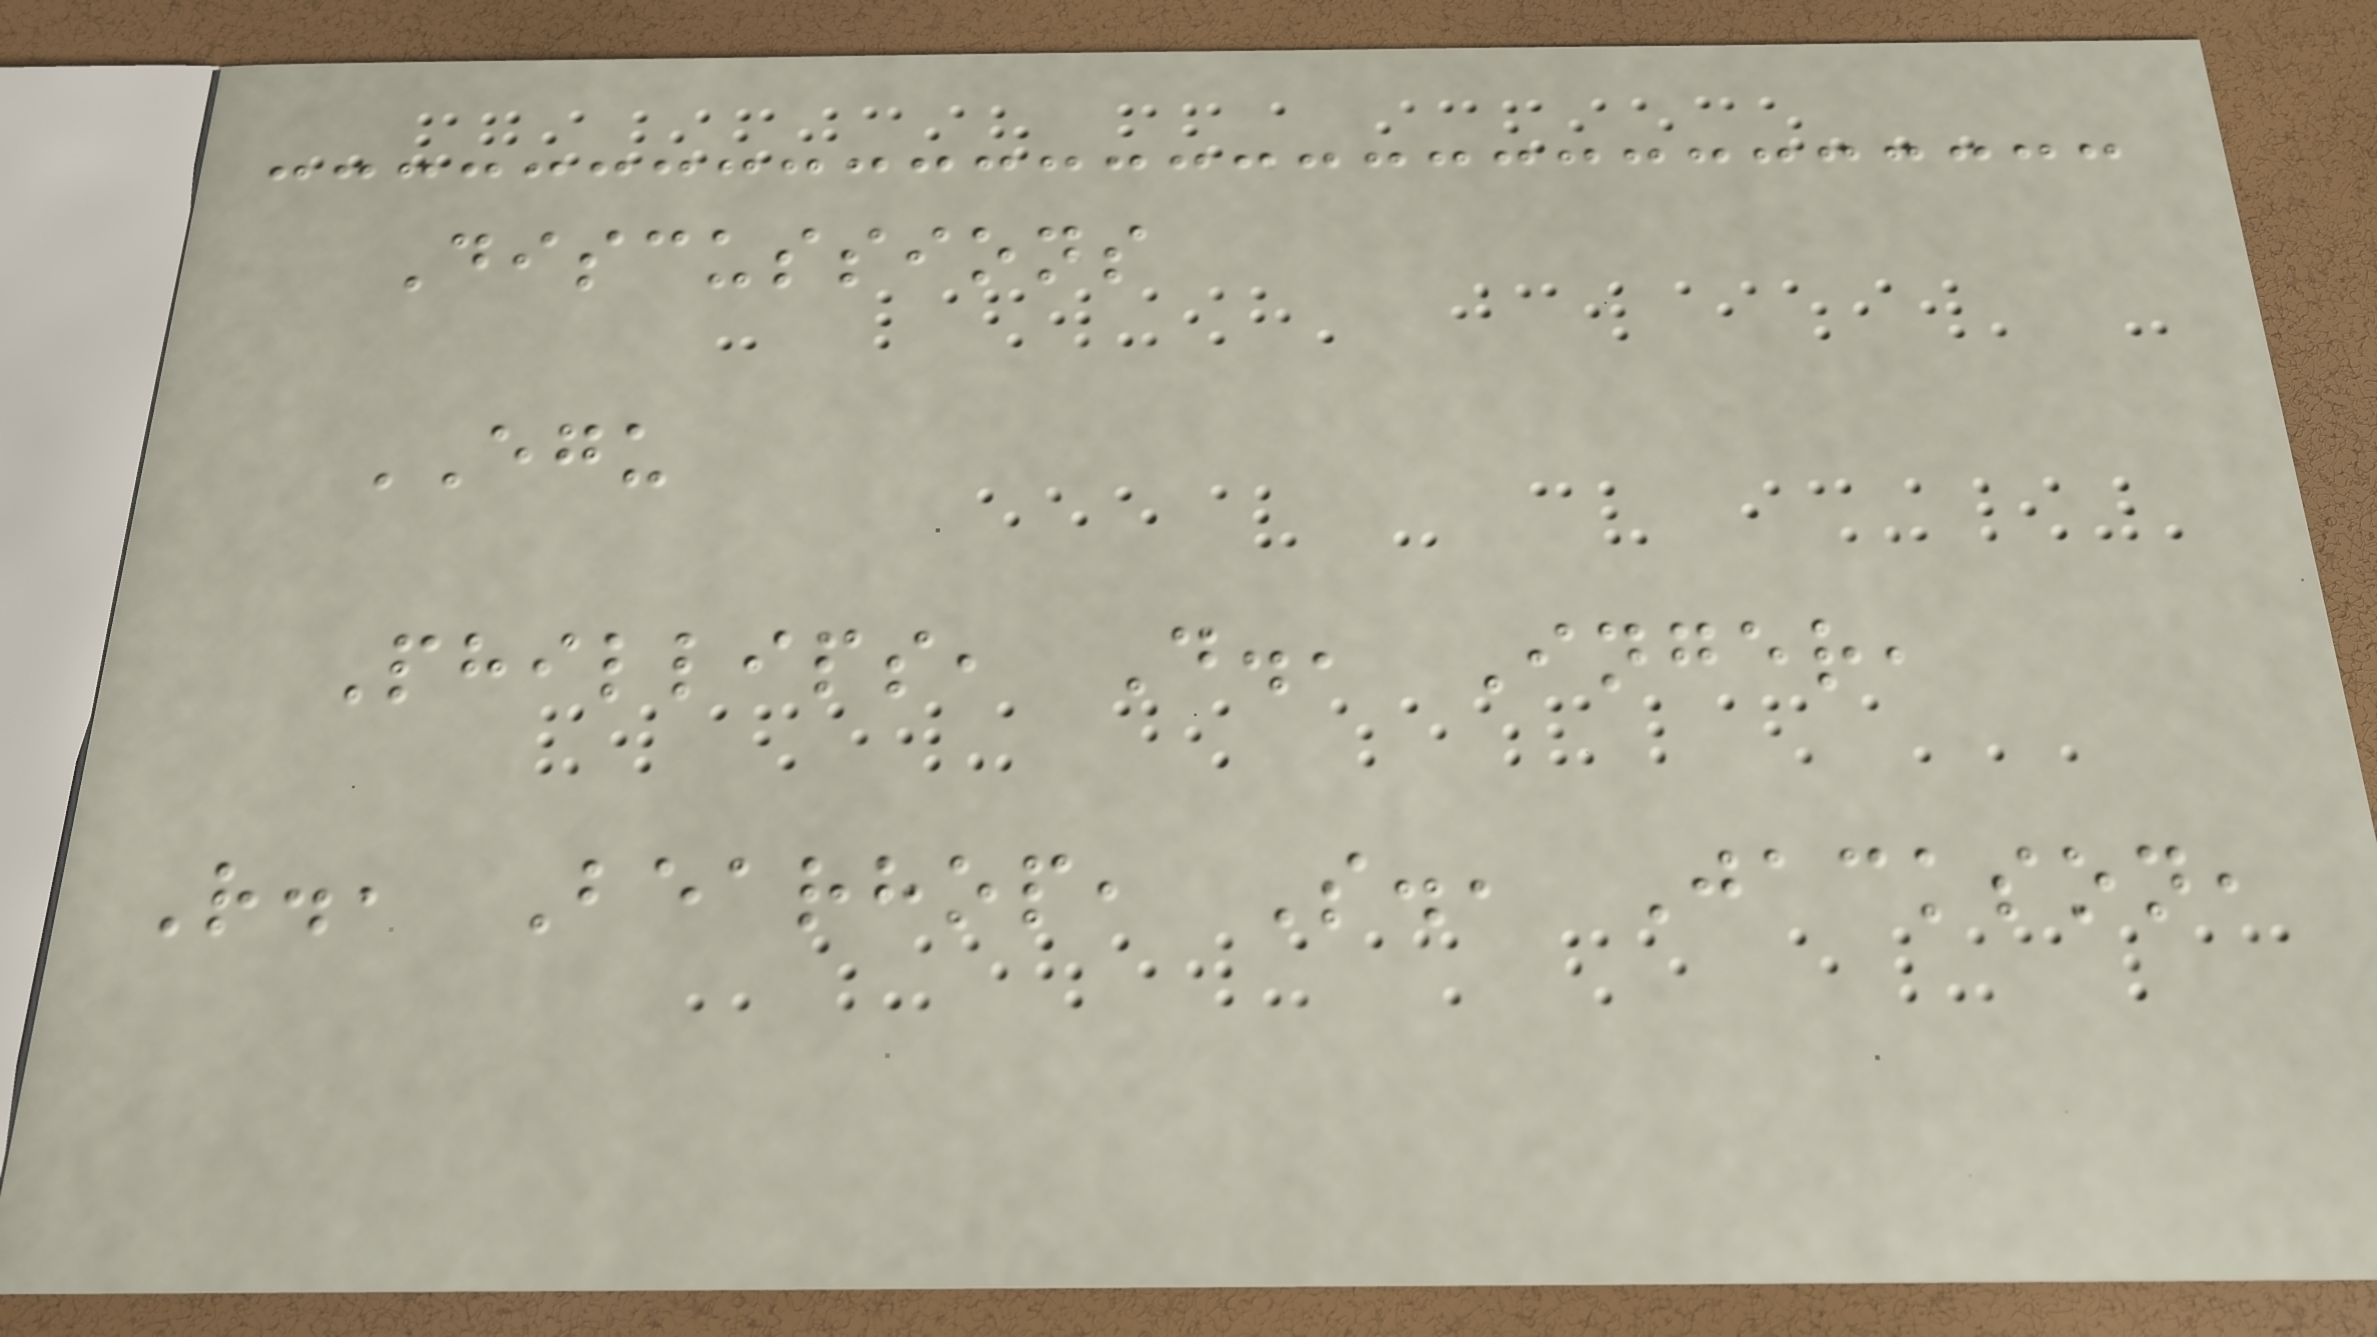Discussions
EGU
Phillips, D., Inger,
R., Bearhop, S., Jackson,
